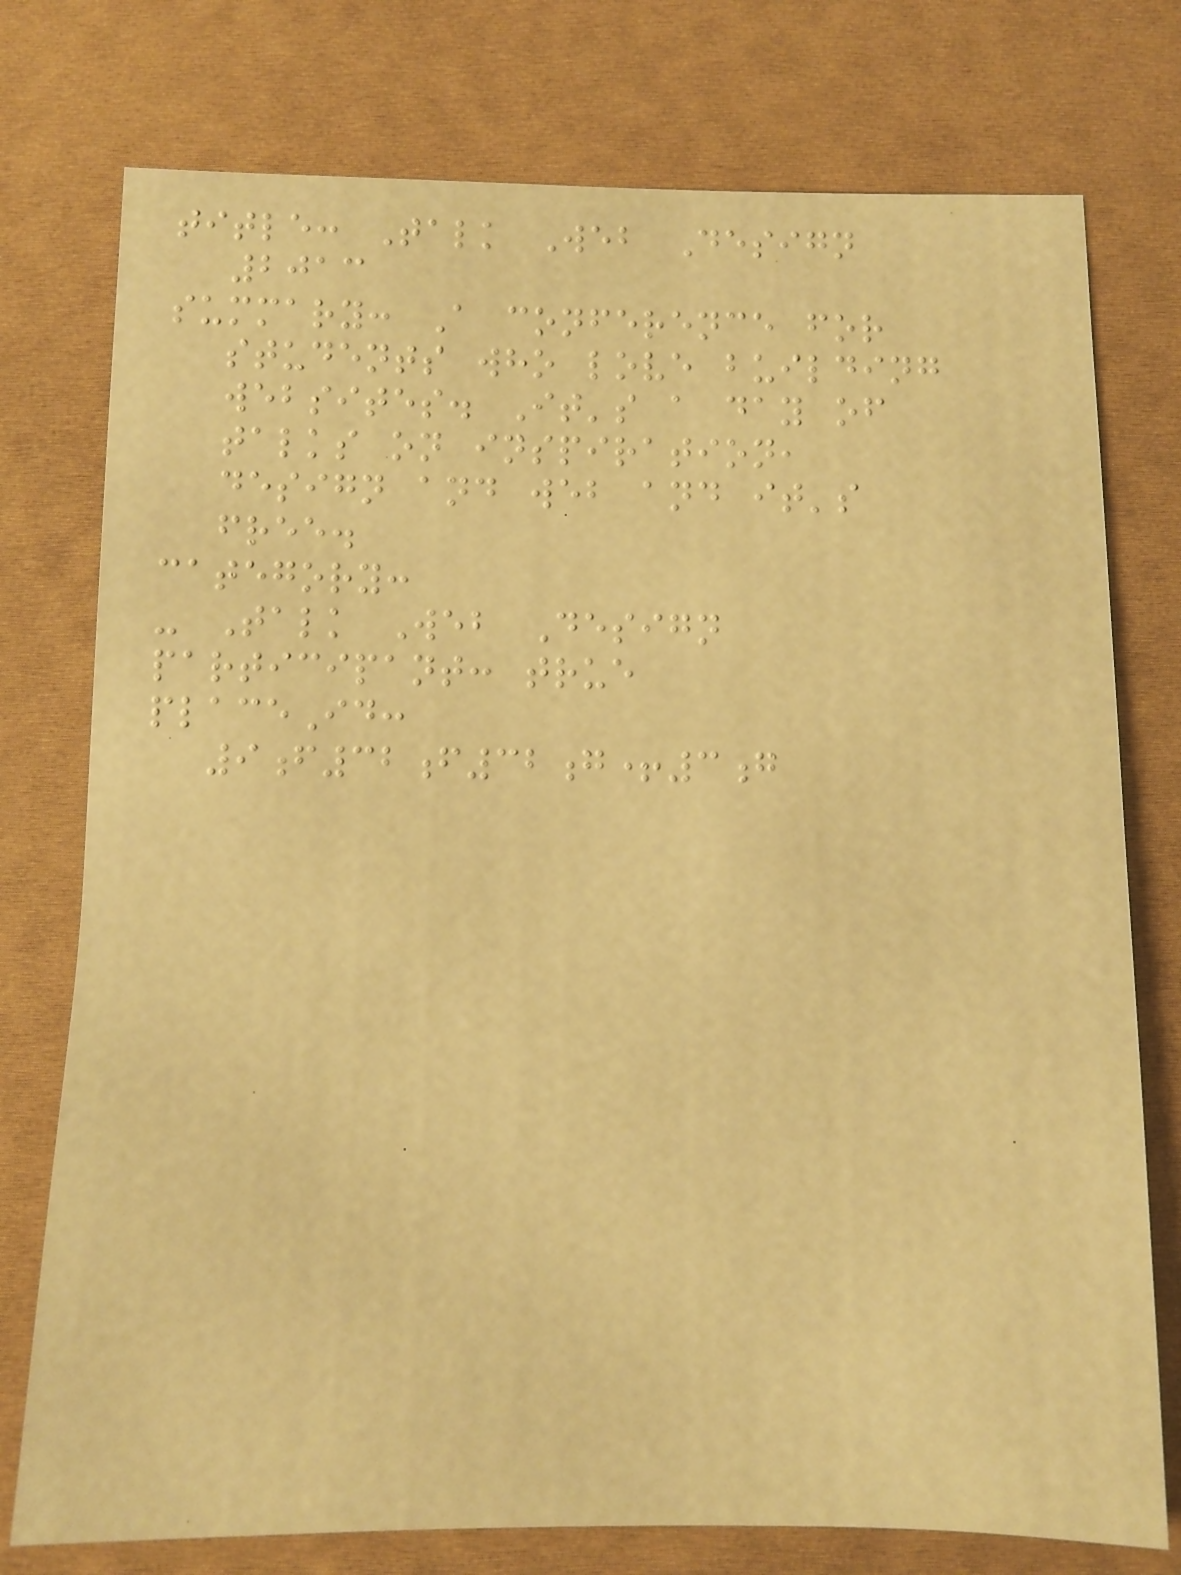title: Talk Web Design
2013
summary: A conference for
students who love building
websites. It's a day of
talks on inspiration,
design and web and it's
free.
category:
- Talk Web Design
participant: true
placeId:
9f32f32g+3g
